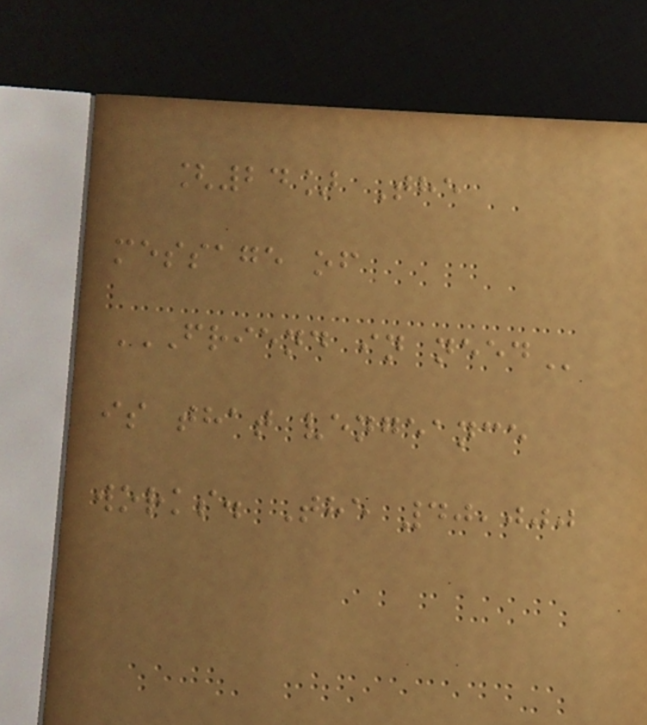[24] The
message of
FRIEND IN NEED
is that vengeance
works. The 40,000
